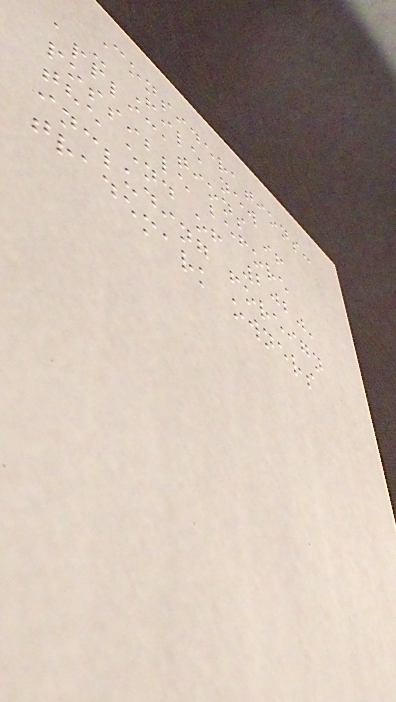Considerations:
- File new
applications if
possible before
the end of 2020,
including foreign
trademark owners
